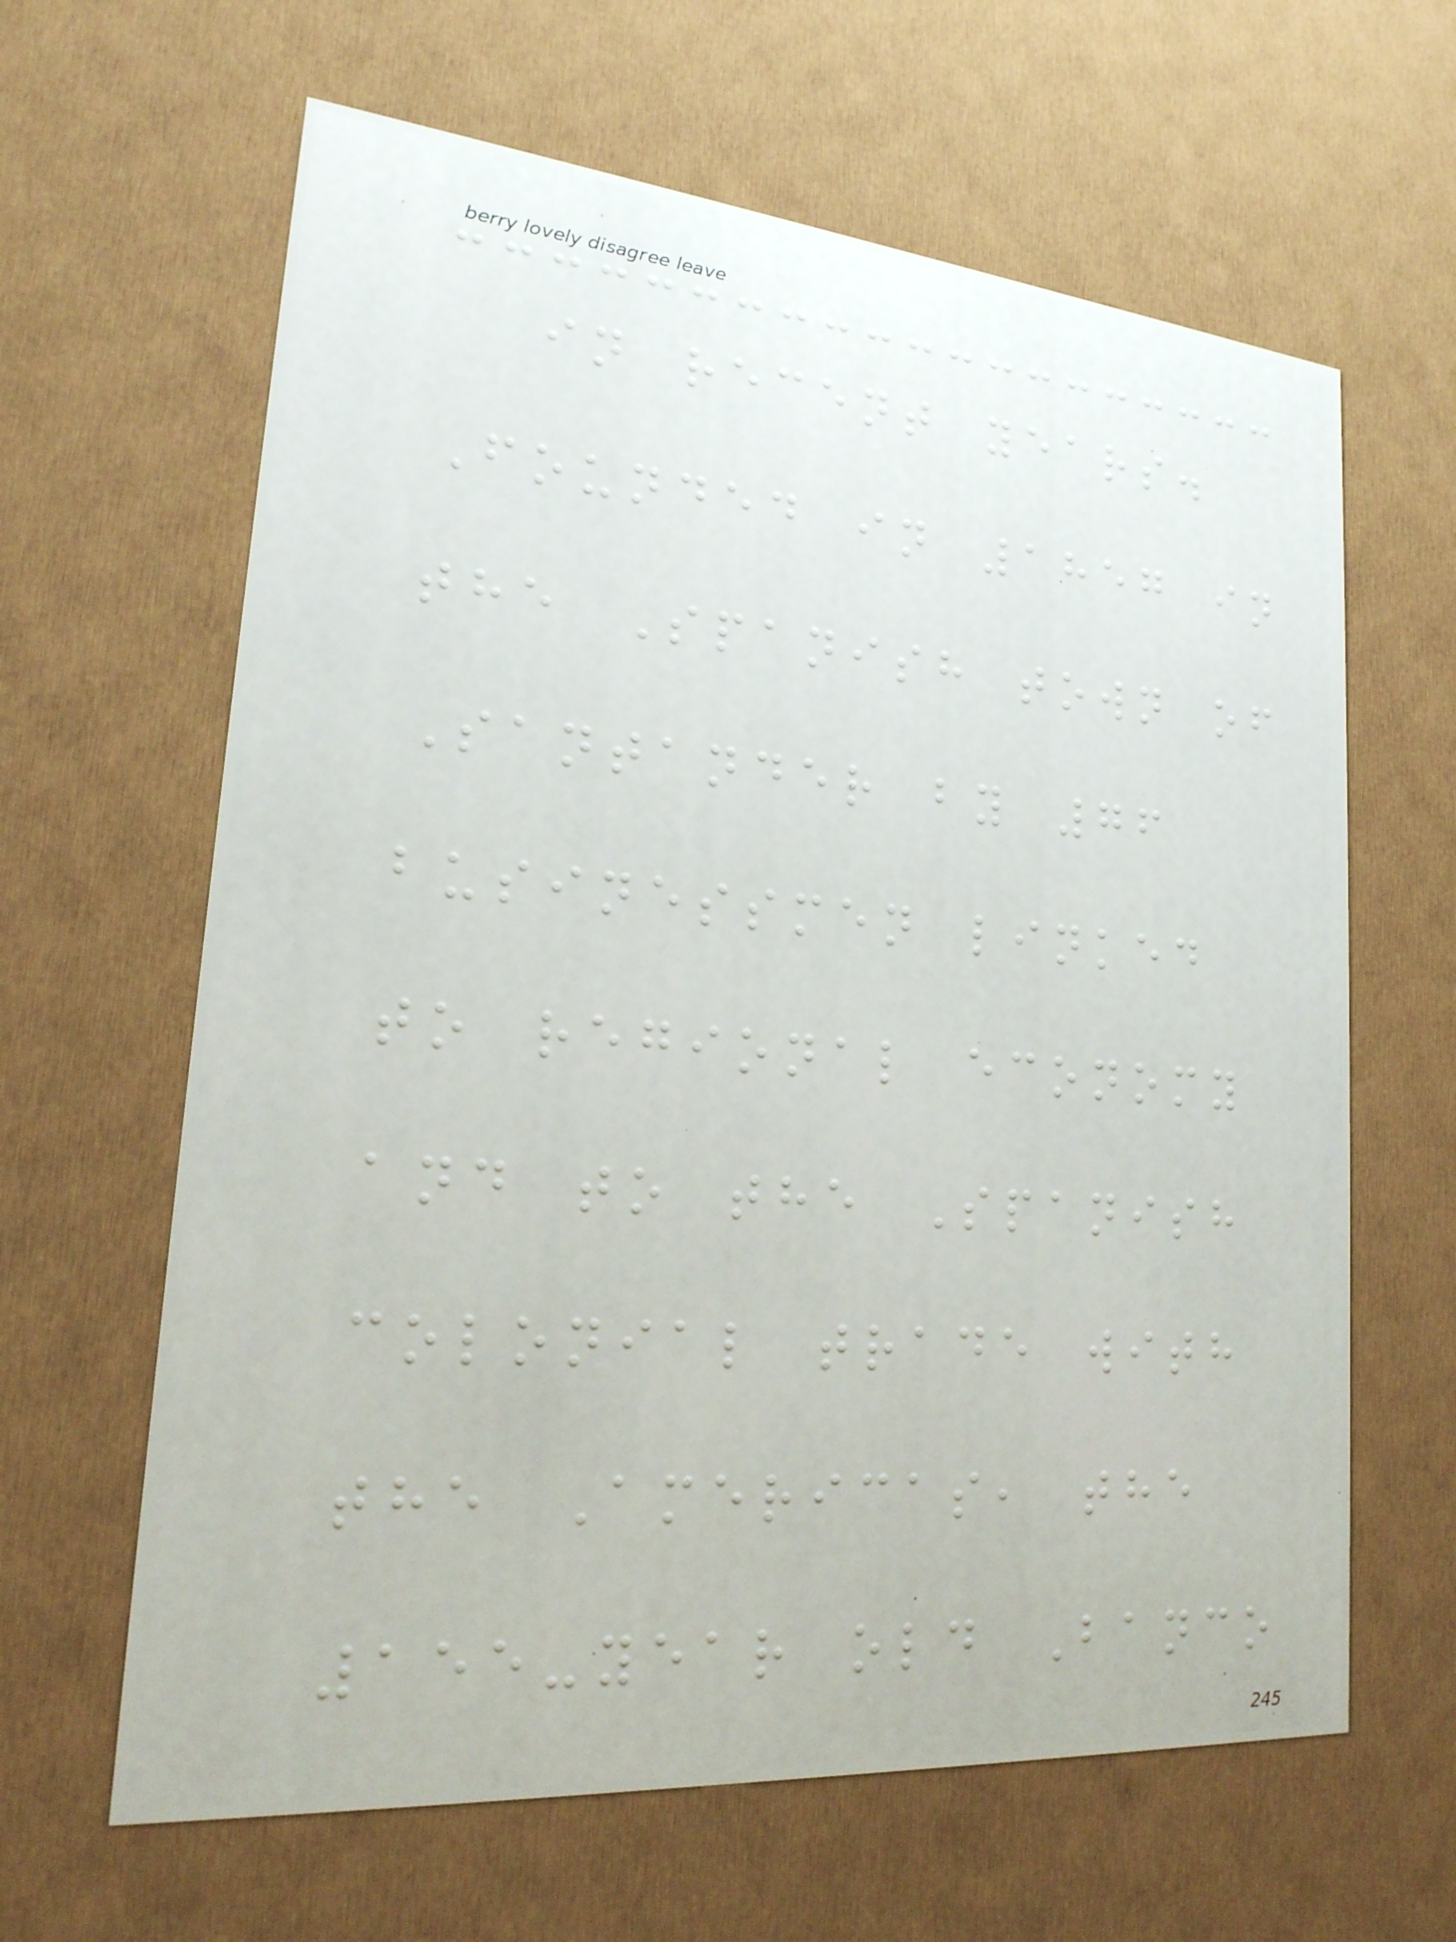in recent years.
Founded in 1857 in
the Spanish town of
Santander by 76
businessmen linked
to regional economy
and to the Spanish
colonial trade with
the Americas, the
155-year old Banco
